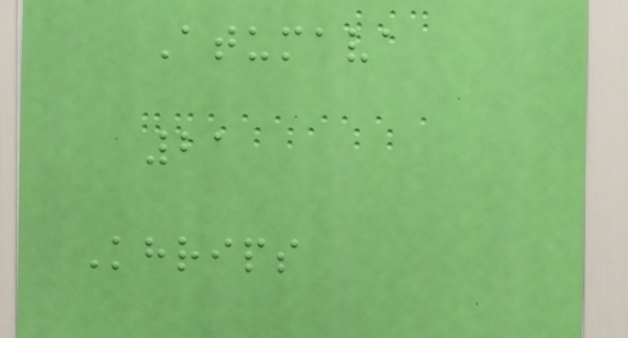Atumava
21
Khrips
